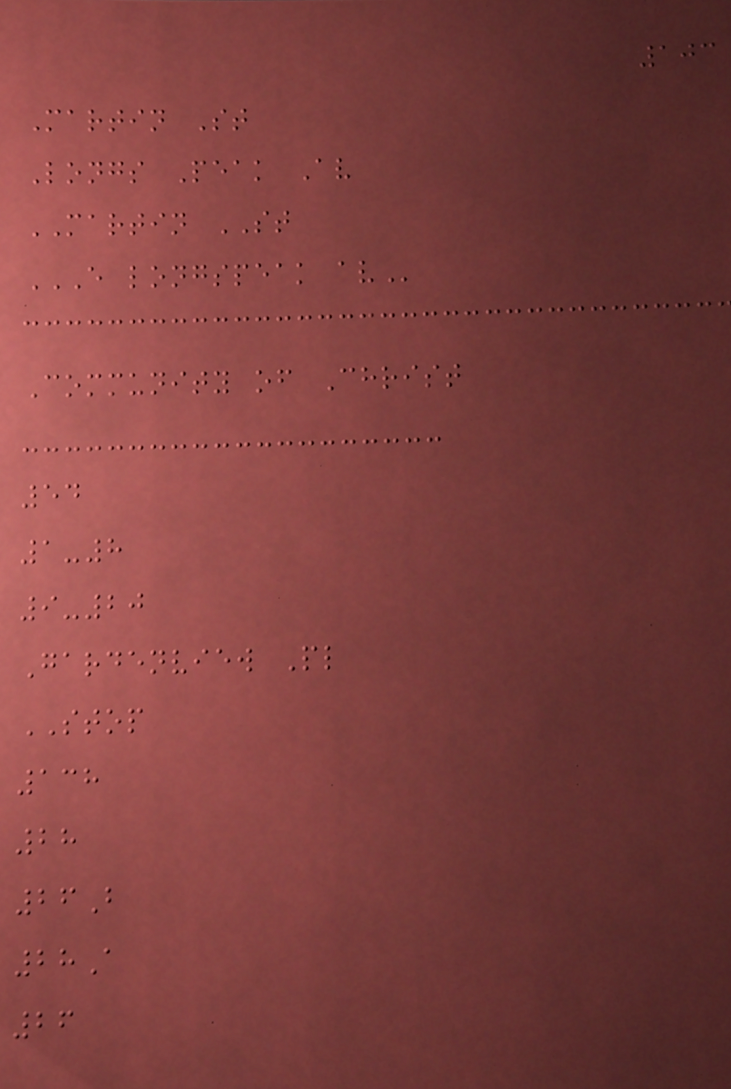103
Martin St
Longs Peak Av
MARTIN ST
E LONGSPEAK AV
Community of Christ
54
1-8
9-20
Gardenview Pl
STOP
138
28
26B
28A
26
